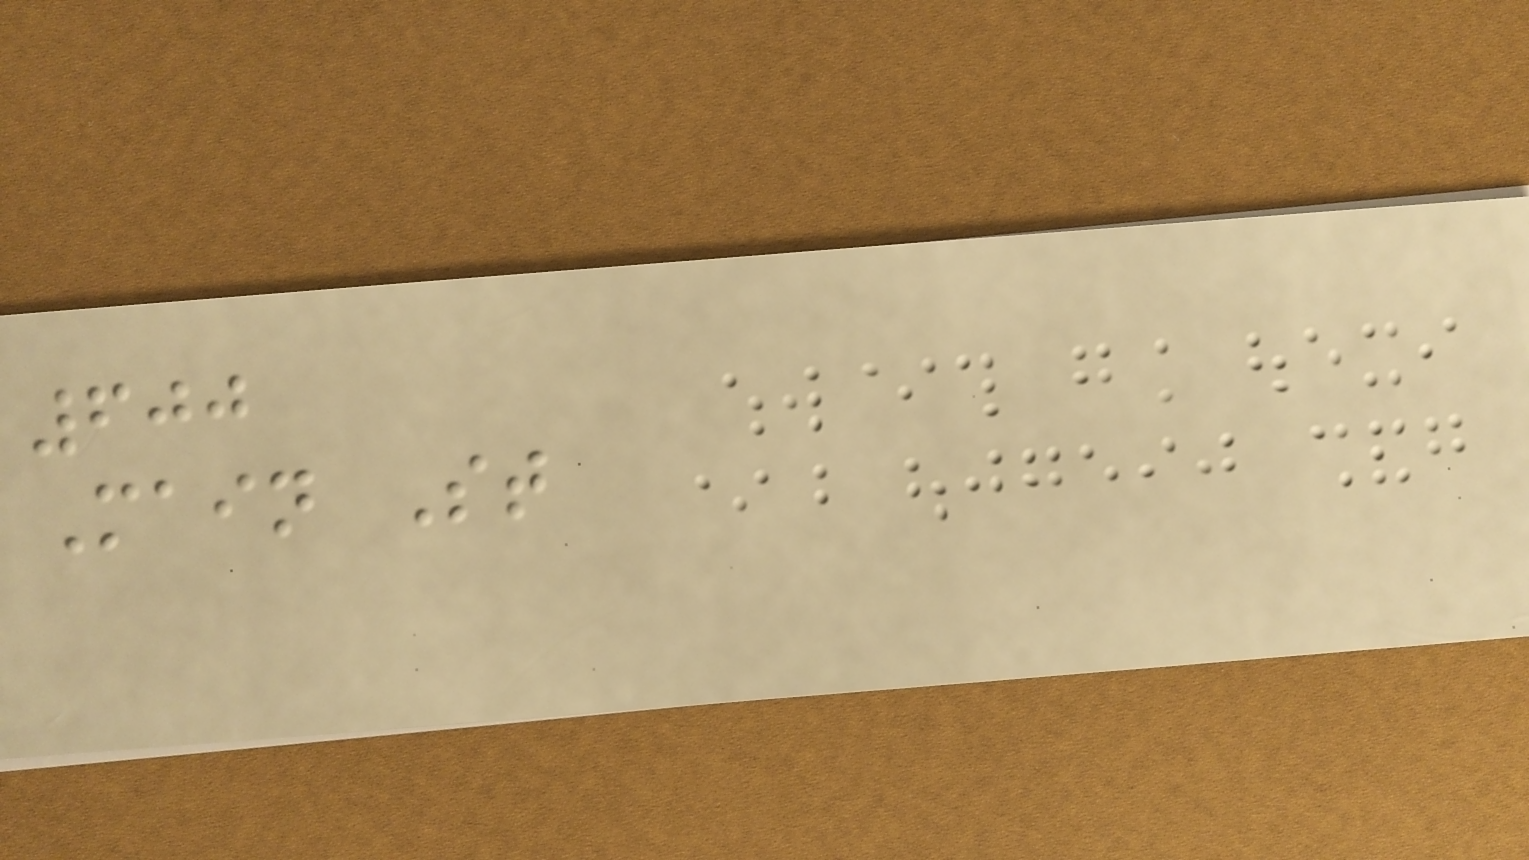600
Main St
